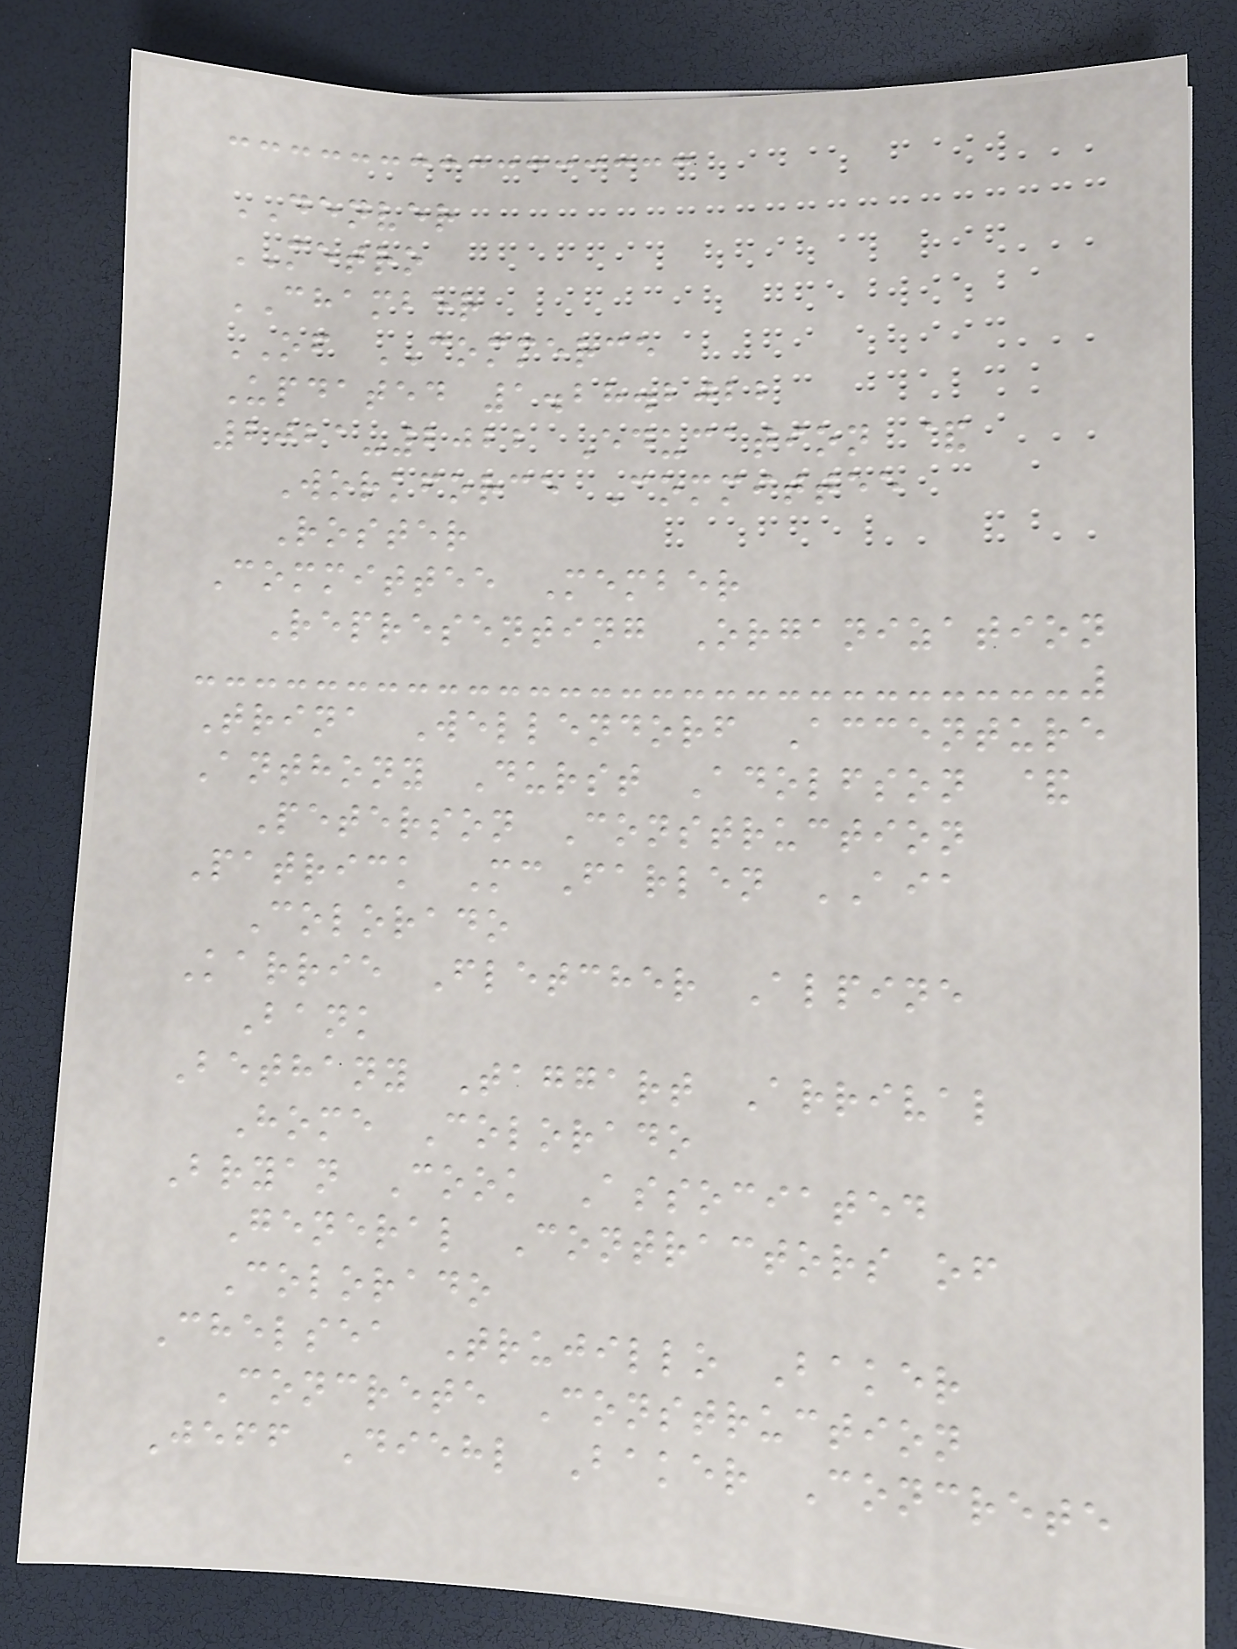DENVER
METRO
CHAMBER
OF COMMERCE
Updated 1.28.2022
2021-2022 Education &
Workforce Committee
Roster
Committee Member
Representing Organization
Trina Wellendorf Accenture
Anthony Durst Adolfson &
Peterson Construction
Patrick McFarlen AIA
Colorado
Karrie Fletcher Alpine
Bank
Bethany Taggart Arrival
Home Colorado
Bryan Cook Associated
General Contractors of
Colorado
Chelsea Trujillo Baker
Concrete Construction
Jeff Diehl Baker Concrete
